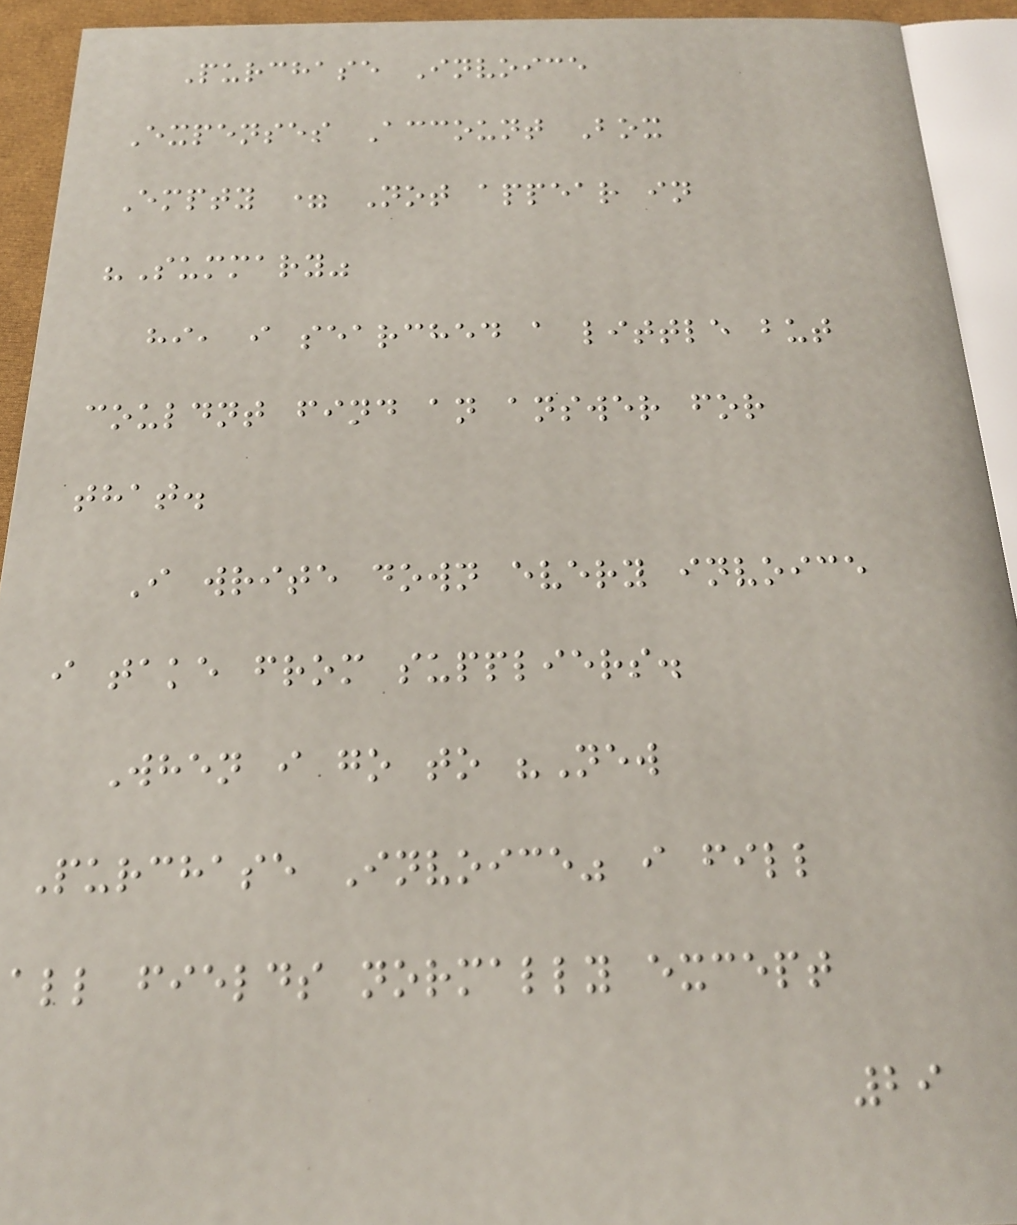Purchase Invoice
Expenses Account Box
Empty = Not appear in
"Summary"
hi, i searched a little but
couldnt find an answer for
that.
I write down every invoice
i take from suppliers.
When i go to "New
Purchase Invoice" i fill
all fields normally except
29
